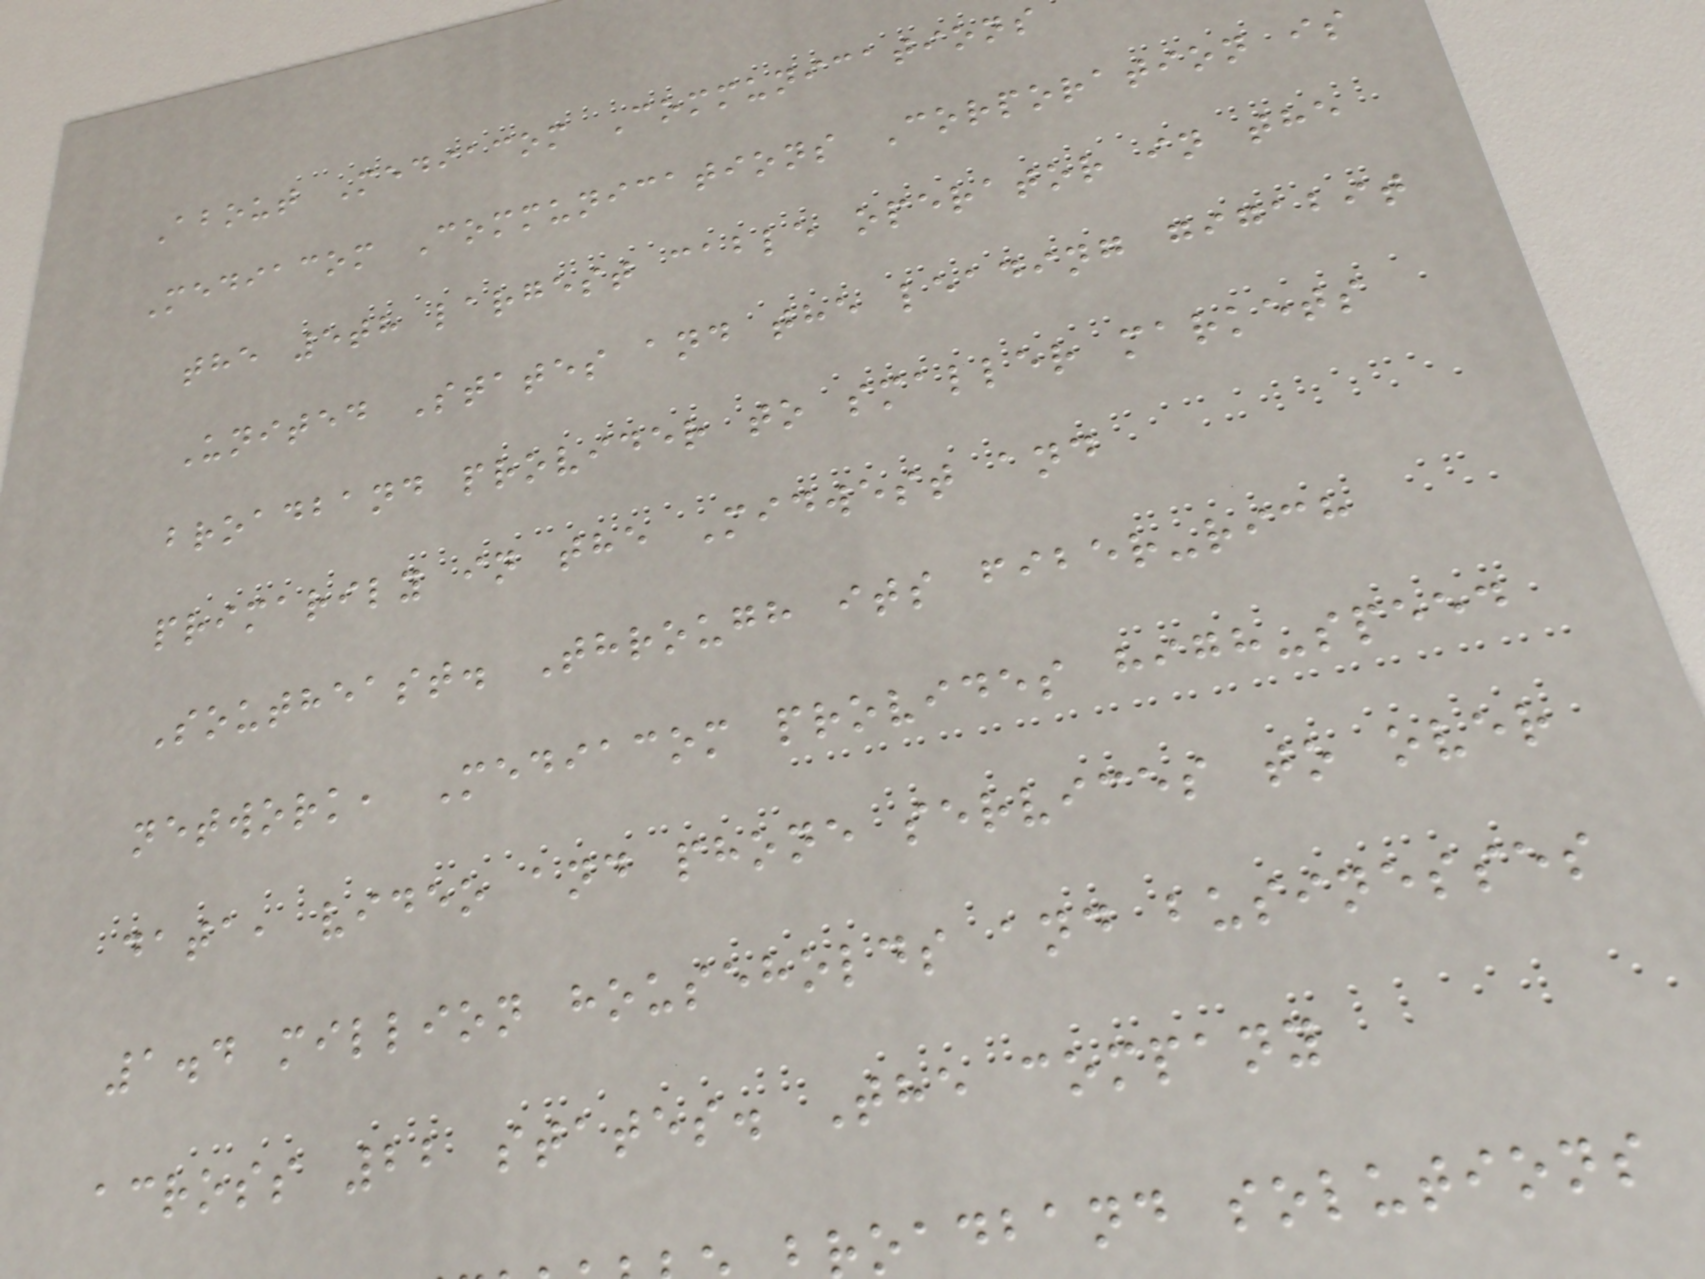About Mediacom Communications
Mediacom Communications Corporation is
the 5th largest cable operator in the
United States and the leading gigabit
broadband provider to smaller markets
primarily in the Midwest and
Southeast. Through its fiber-rich
network, Mediacom provides high-speed
data, video and phone services to over
1.4 million households and businesses
across 22 states. The company
oadband solutions
